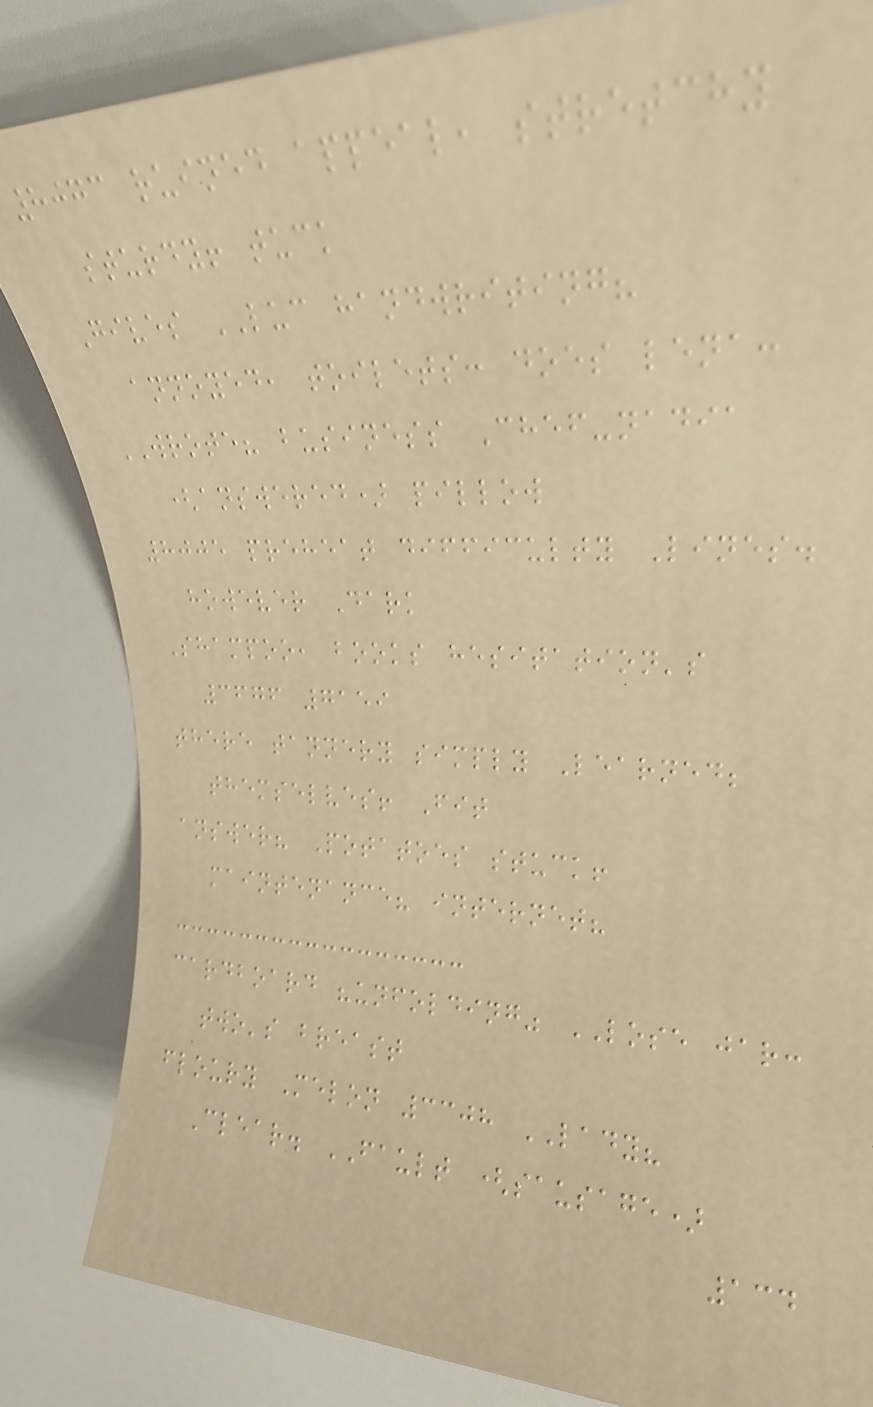8073 ruined appeal, stretchy
sturdy! tuck
Gives LUC handwriting?
annoyed, toilets: does lena:
WROTE? business Chef-nadia
(answered) pillow
8005 preheat difficulty Lines.
however Dark
Shampoo, books hesitation's
3676 7159
there tannery simply Learned;
themselves! Fit
answer? Potatoes stuck!
maintenance? internet?
cardboard "unfolding" LOSE jar:
two's breast
floury Melon 3308 LADY?
Clear. FAULT (sausage)
134
